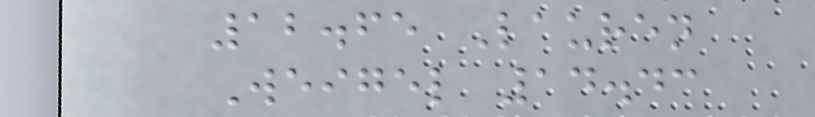12.65 Lauren
Weigel 14.43
